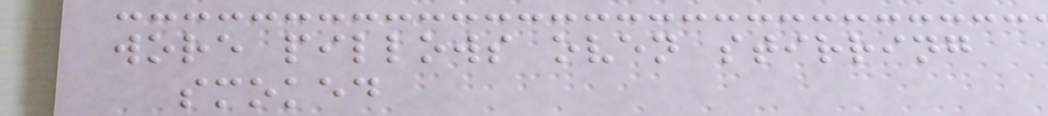wore pillows oven stirring
smoked
